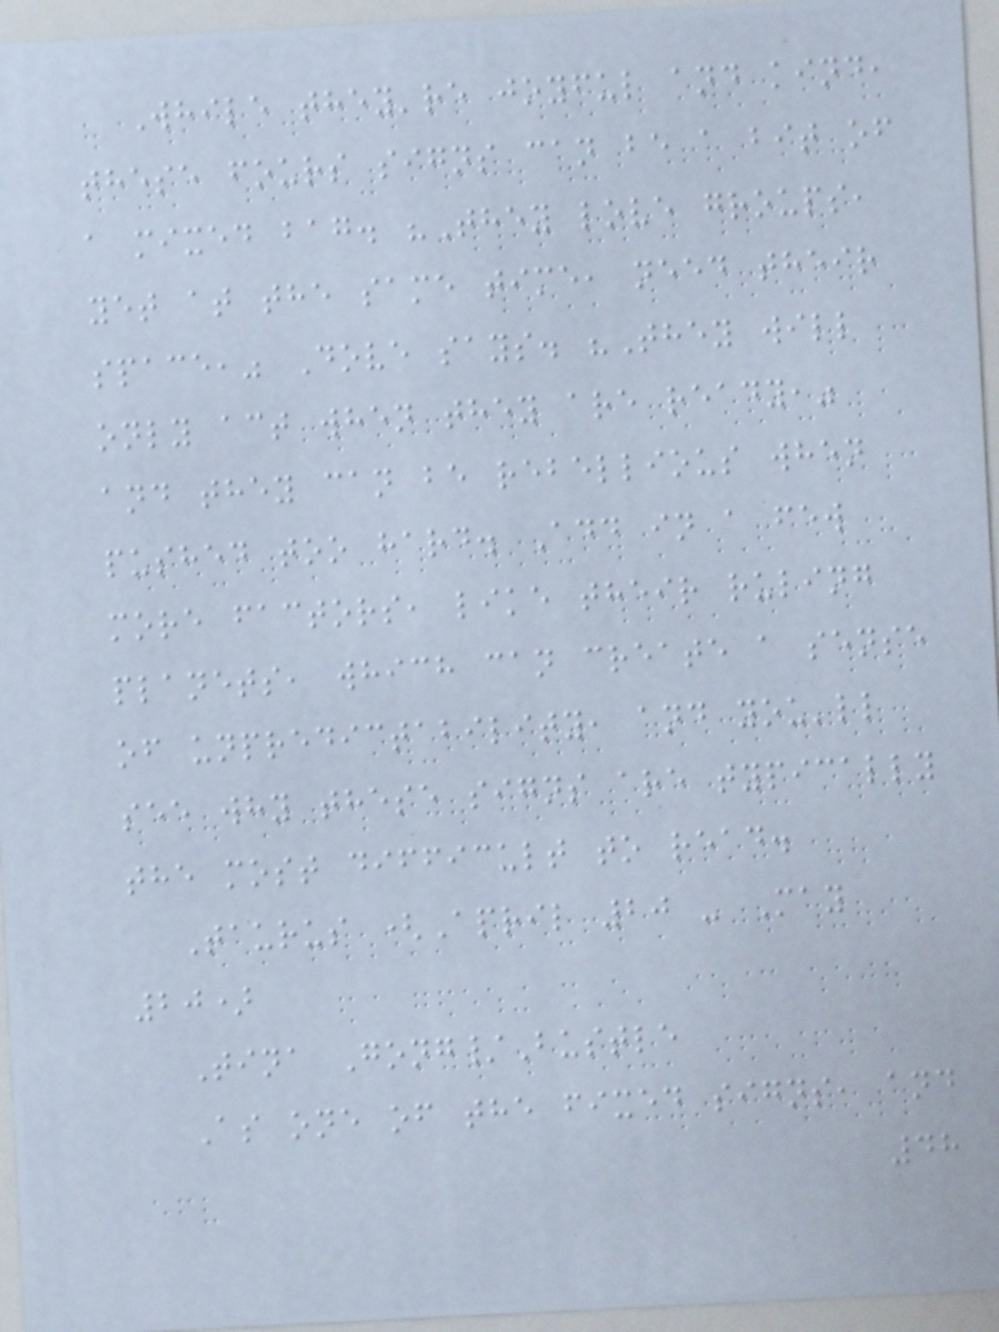While they're joyful and kind,
these fours signs can be a bit of
a mixed bag. "They love groups,
yet at the same time, need their
space," Dove says. "They will
only act when they are ready,"
and they can be rebellious when
pushed too hard. Add in a few
more factors, like their ruling
planets, which can create a sense
of unpredictability, and you'll
see why these signs are typically
the most difficult to read.
Taurus (April 20 - May
20)
Tina Gong/Bustle
As one of the fixed signs, and
48
